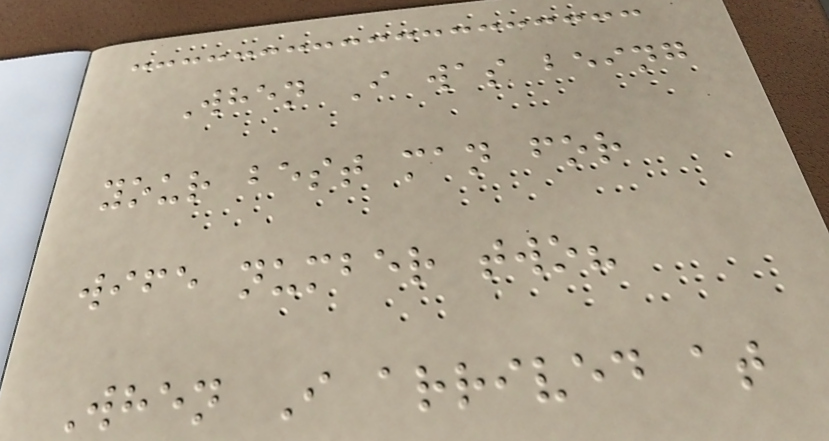When I was being
your best man for
wife number two?
When I arrived at
